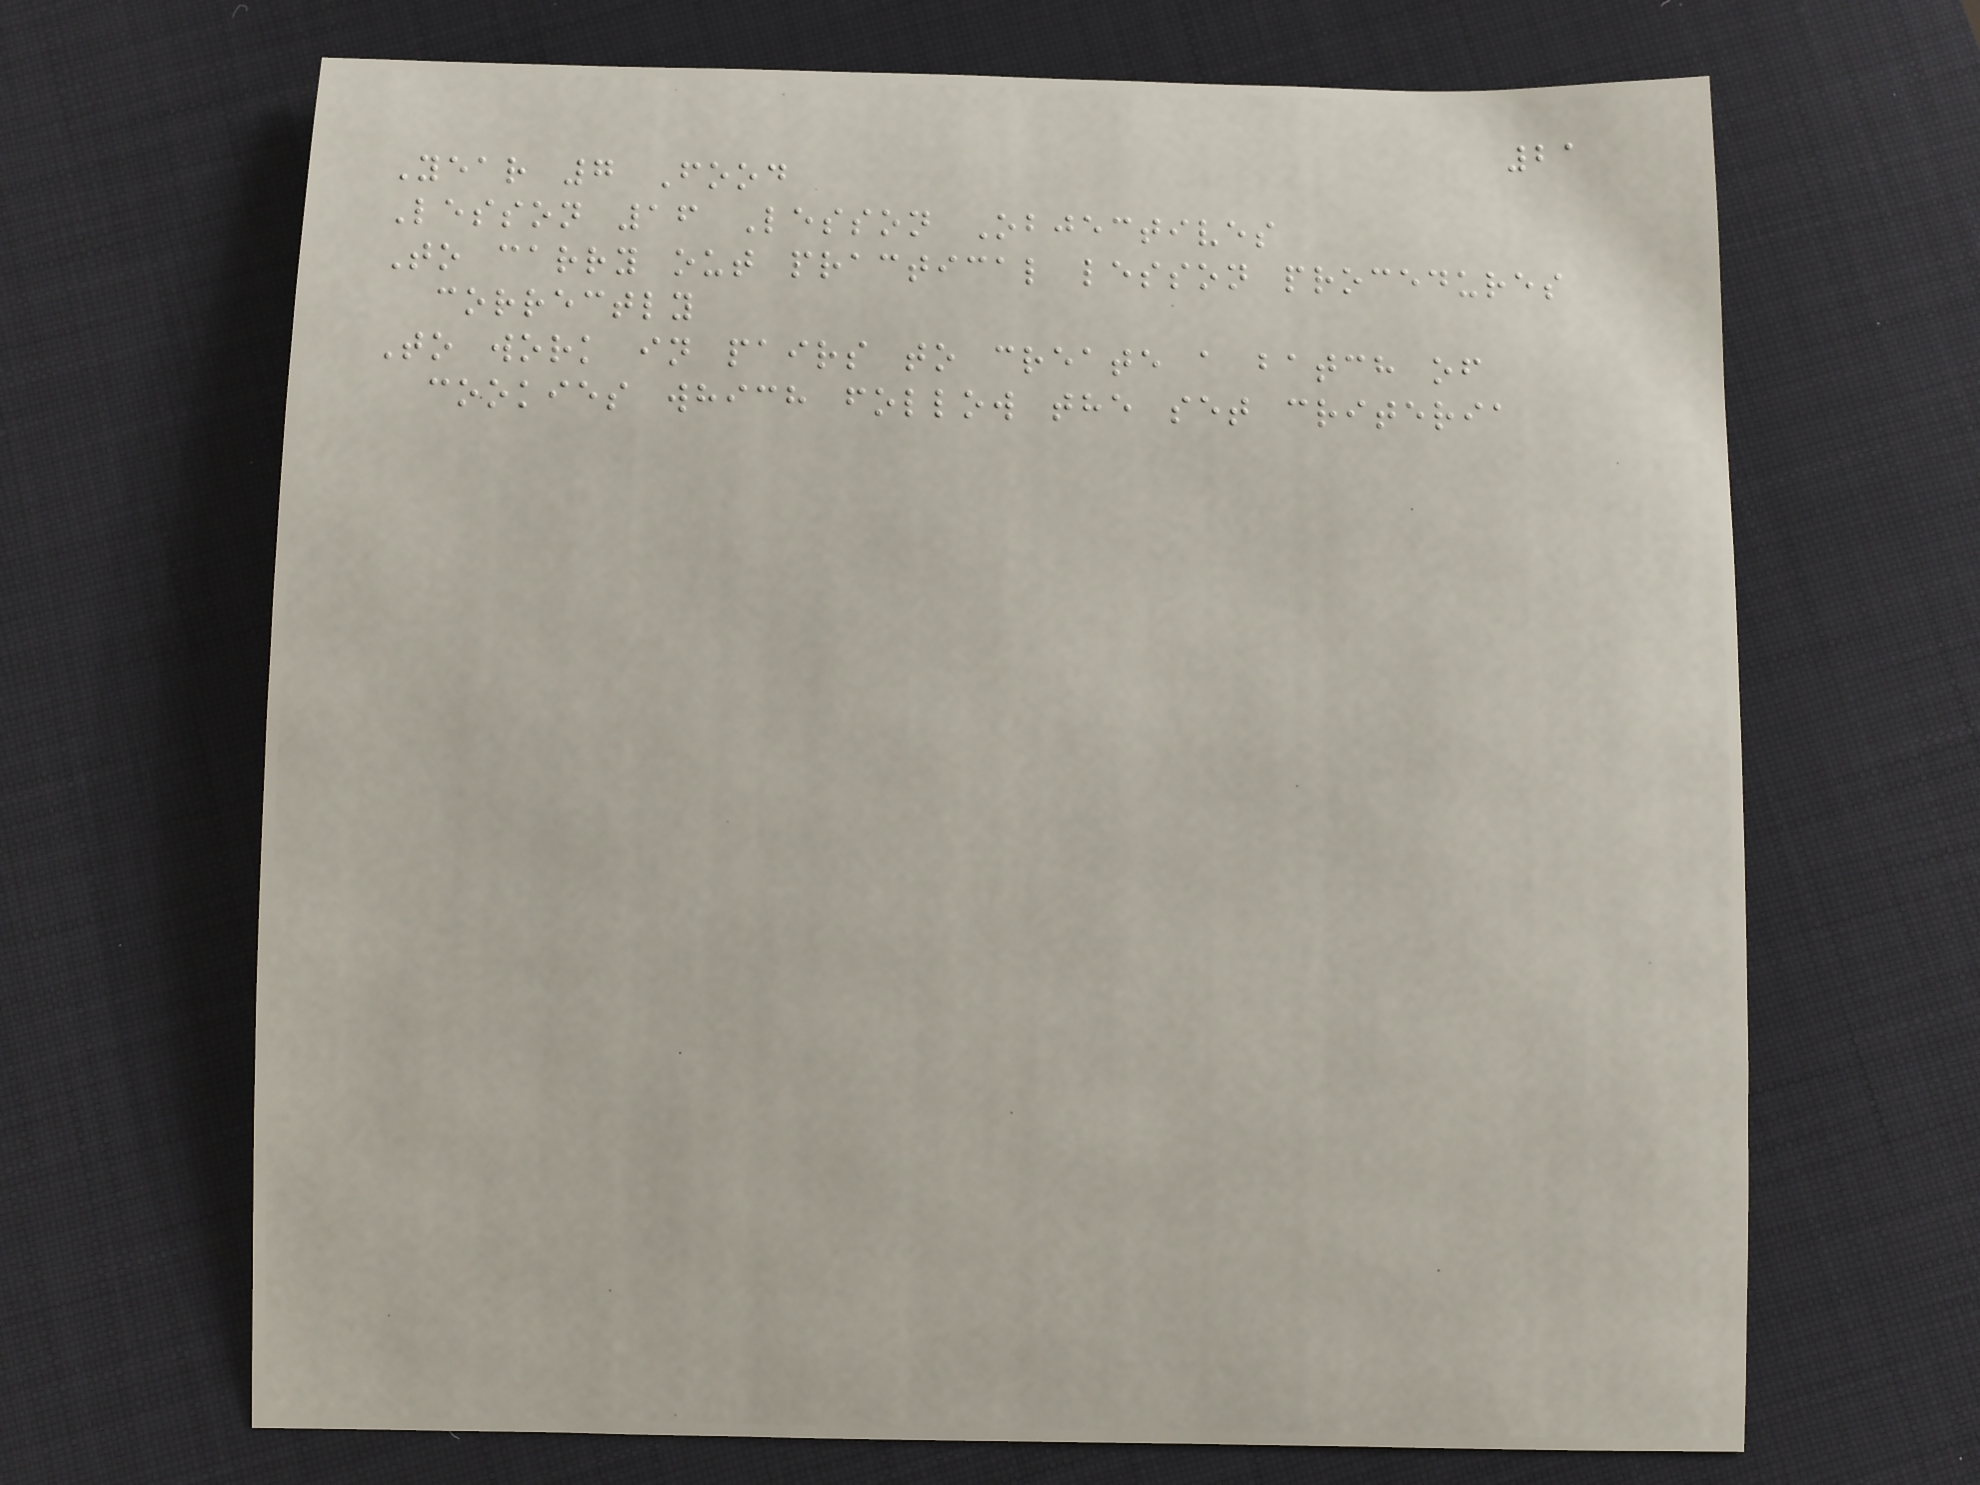21
Year 7 Food
Lesson 16 Lesson Objectives
To carry out practical lesson procedures
correctly
To work in pairs to create a batch of
cookies which follow the set criteria
